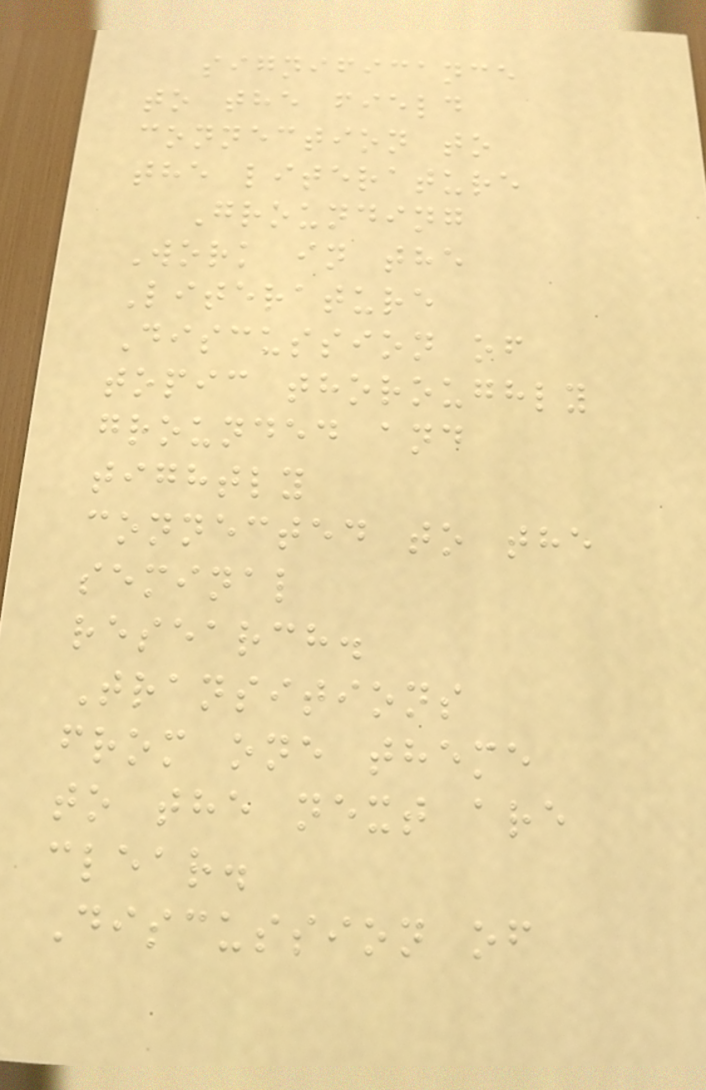significance
to the field
connection to
the literature
Grounding
Work in the
Literature
Discussion of
topic thoroughly
grounded and
tightly
connected to the
seminal
research.
Transitions
from one theme
to the next are
clear.
Discussion of
